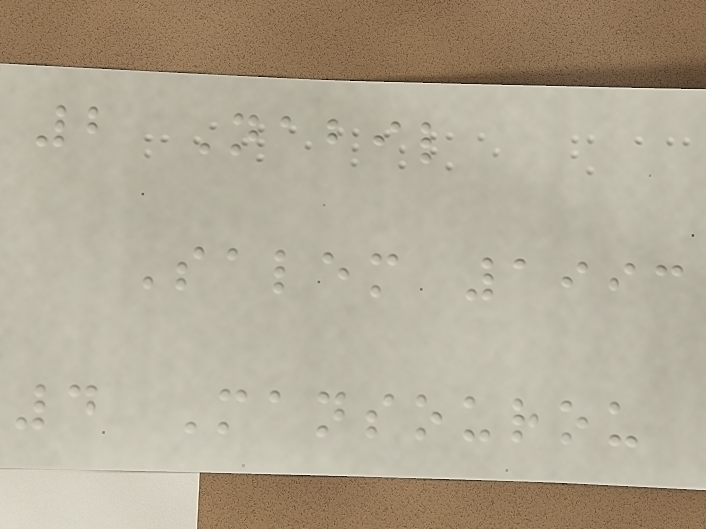2 Nabil
Salem 1993
4 Mansourou
